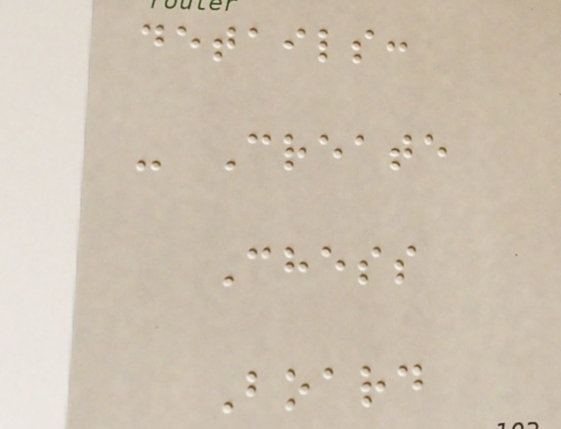details:
- Create
Chess
Board
